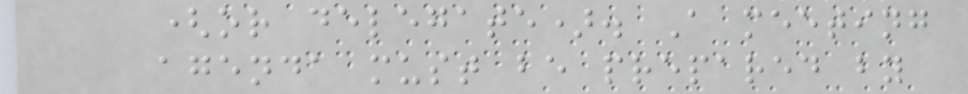(or delegate). A meeting
agenda must be prepared by
